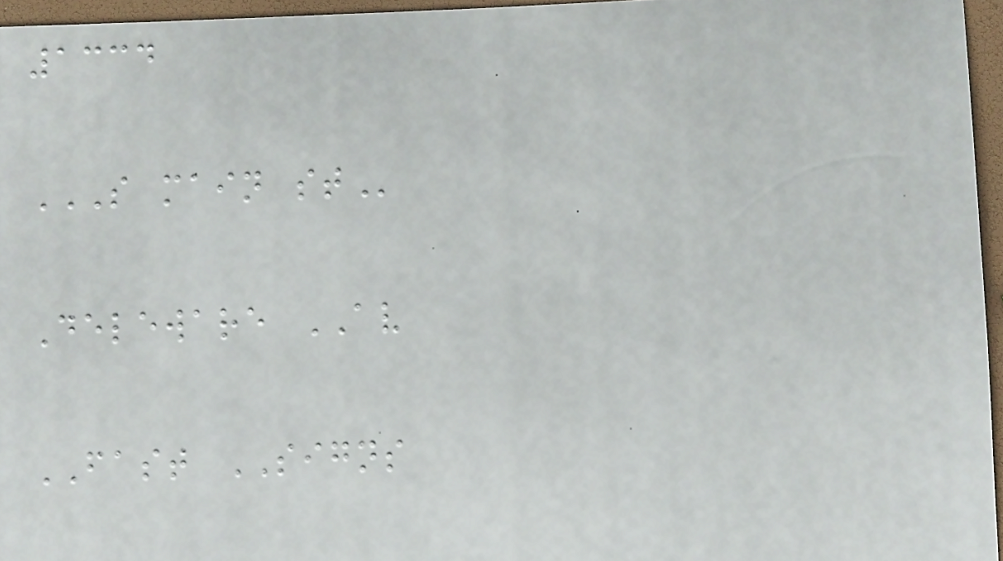1334
S MAIN ST
Deleware AV
FAST SIGNS
